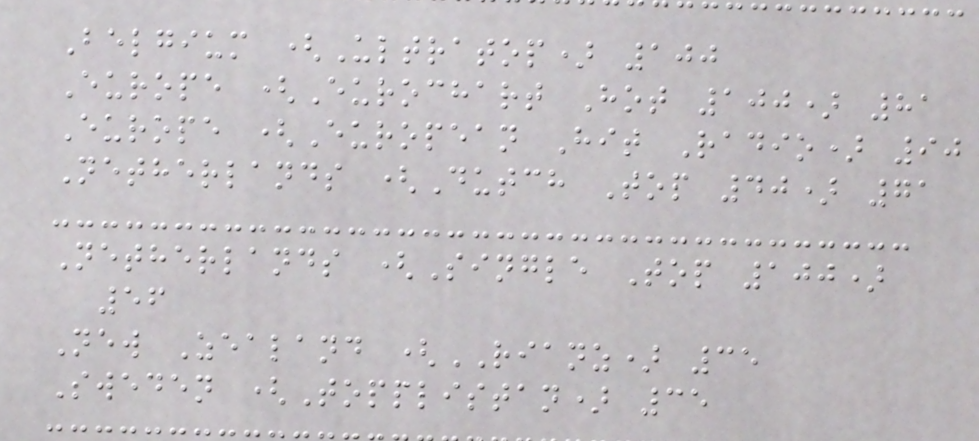Belgium (Ultratop) 100
Europe (Eurochart Hot 100) 81
Europe (European Hit Radio) 90
Netherlands (Dutch Top 40) 71
Netherlands (Single Top 100)
56
New Zealand (RIANZ) 35
Sweden (Topplistan) 35
